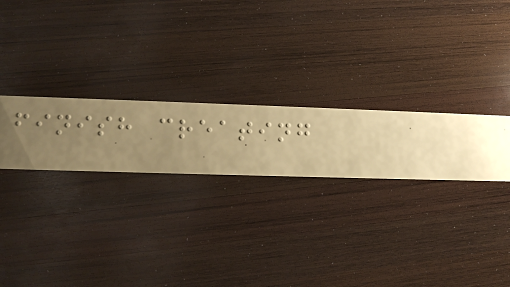finish creating
